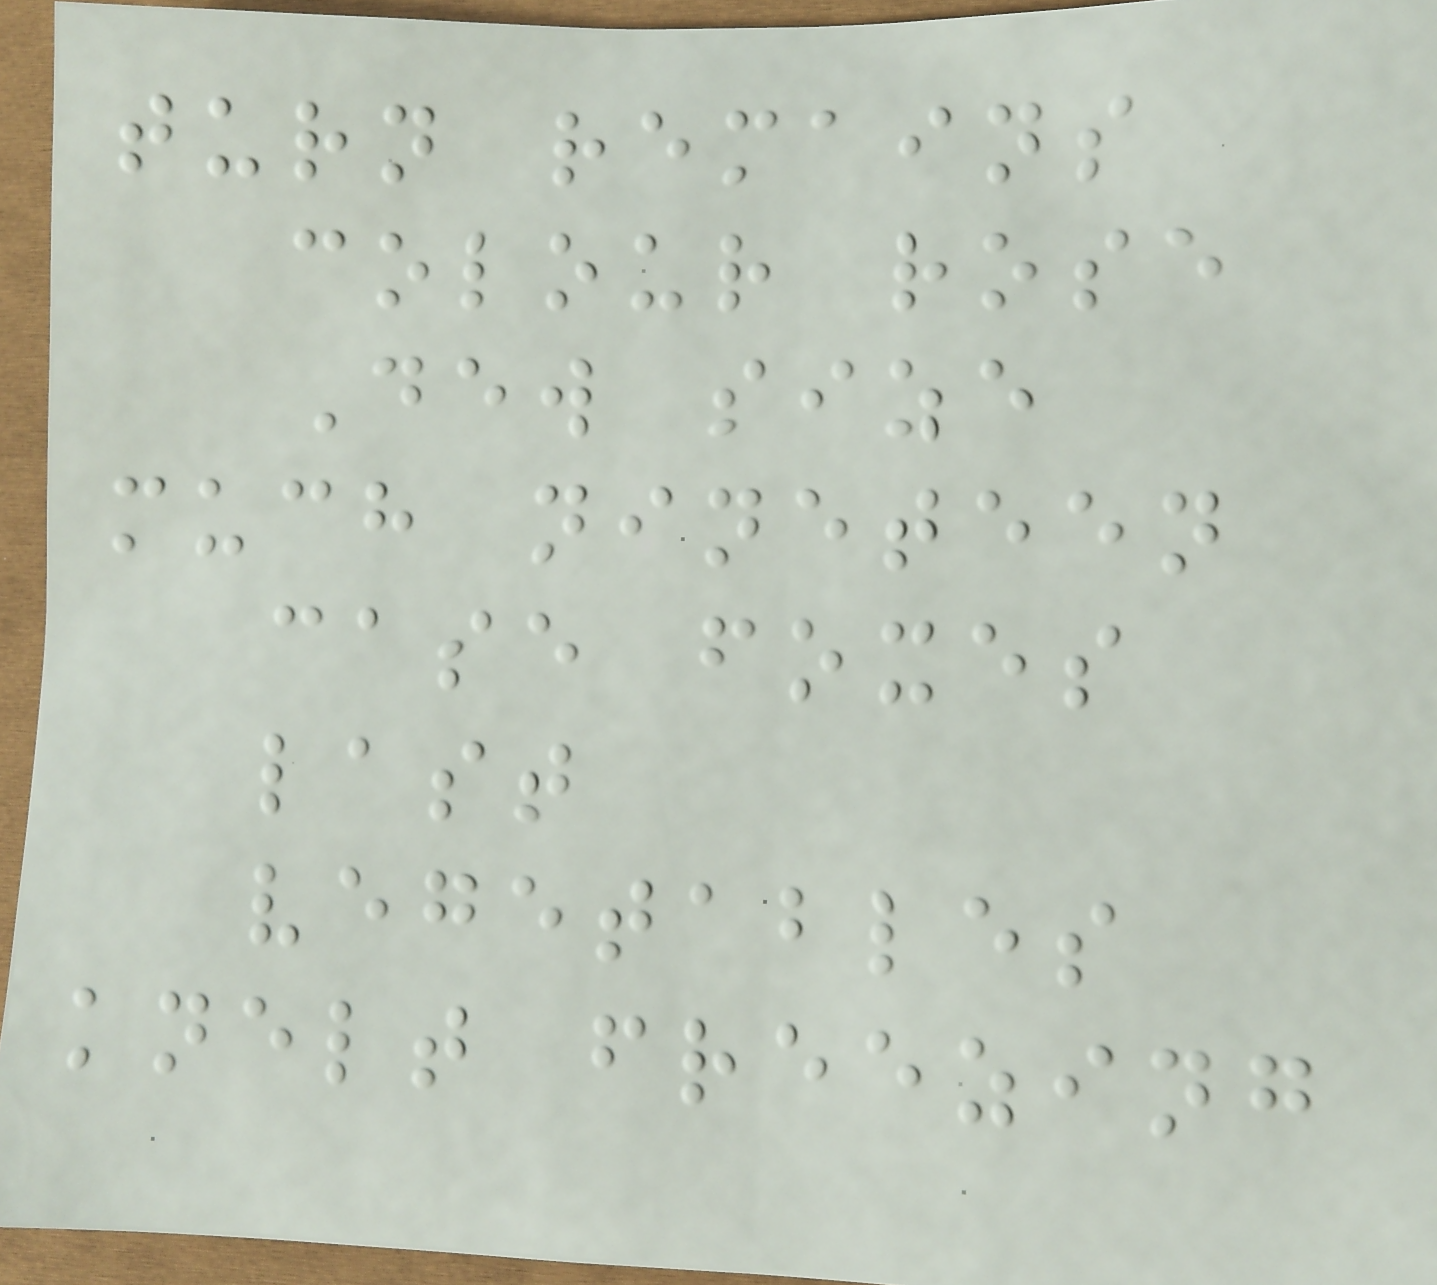turn remains
colour rose
Dew size
much nineteen
case foxes
last
vegetables
knelt freezing
